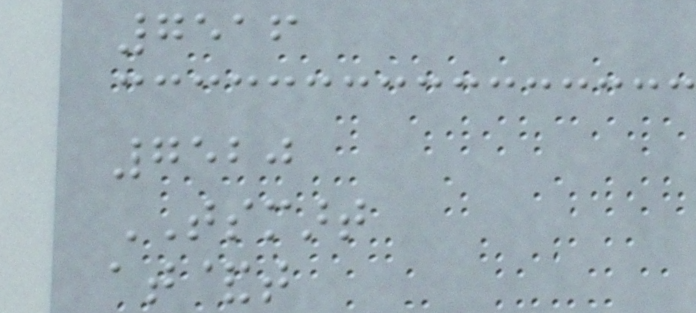7516
7520
TSMART
at&t
